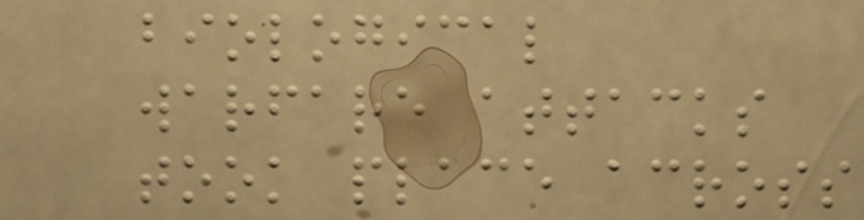biological
warfare attacks
took place across
